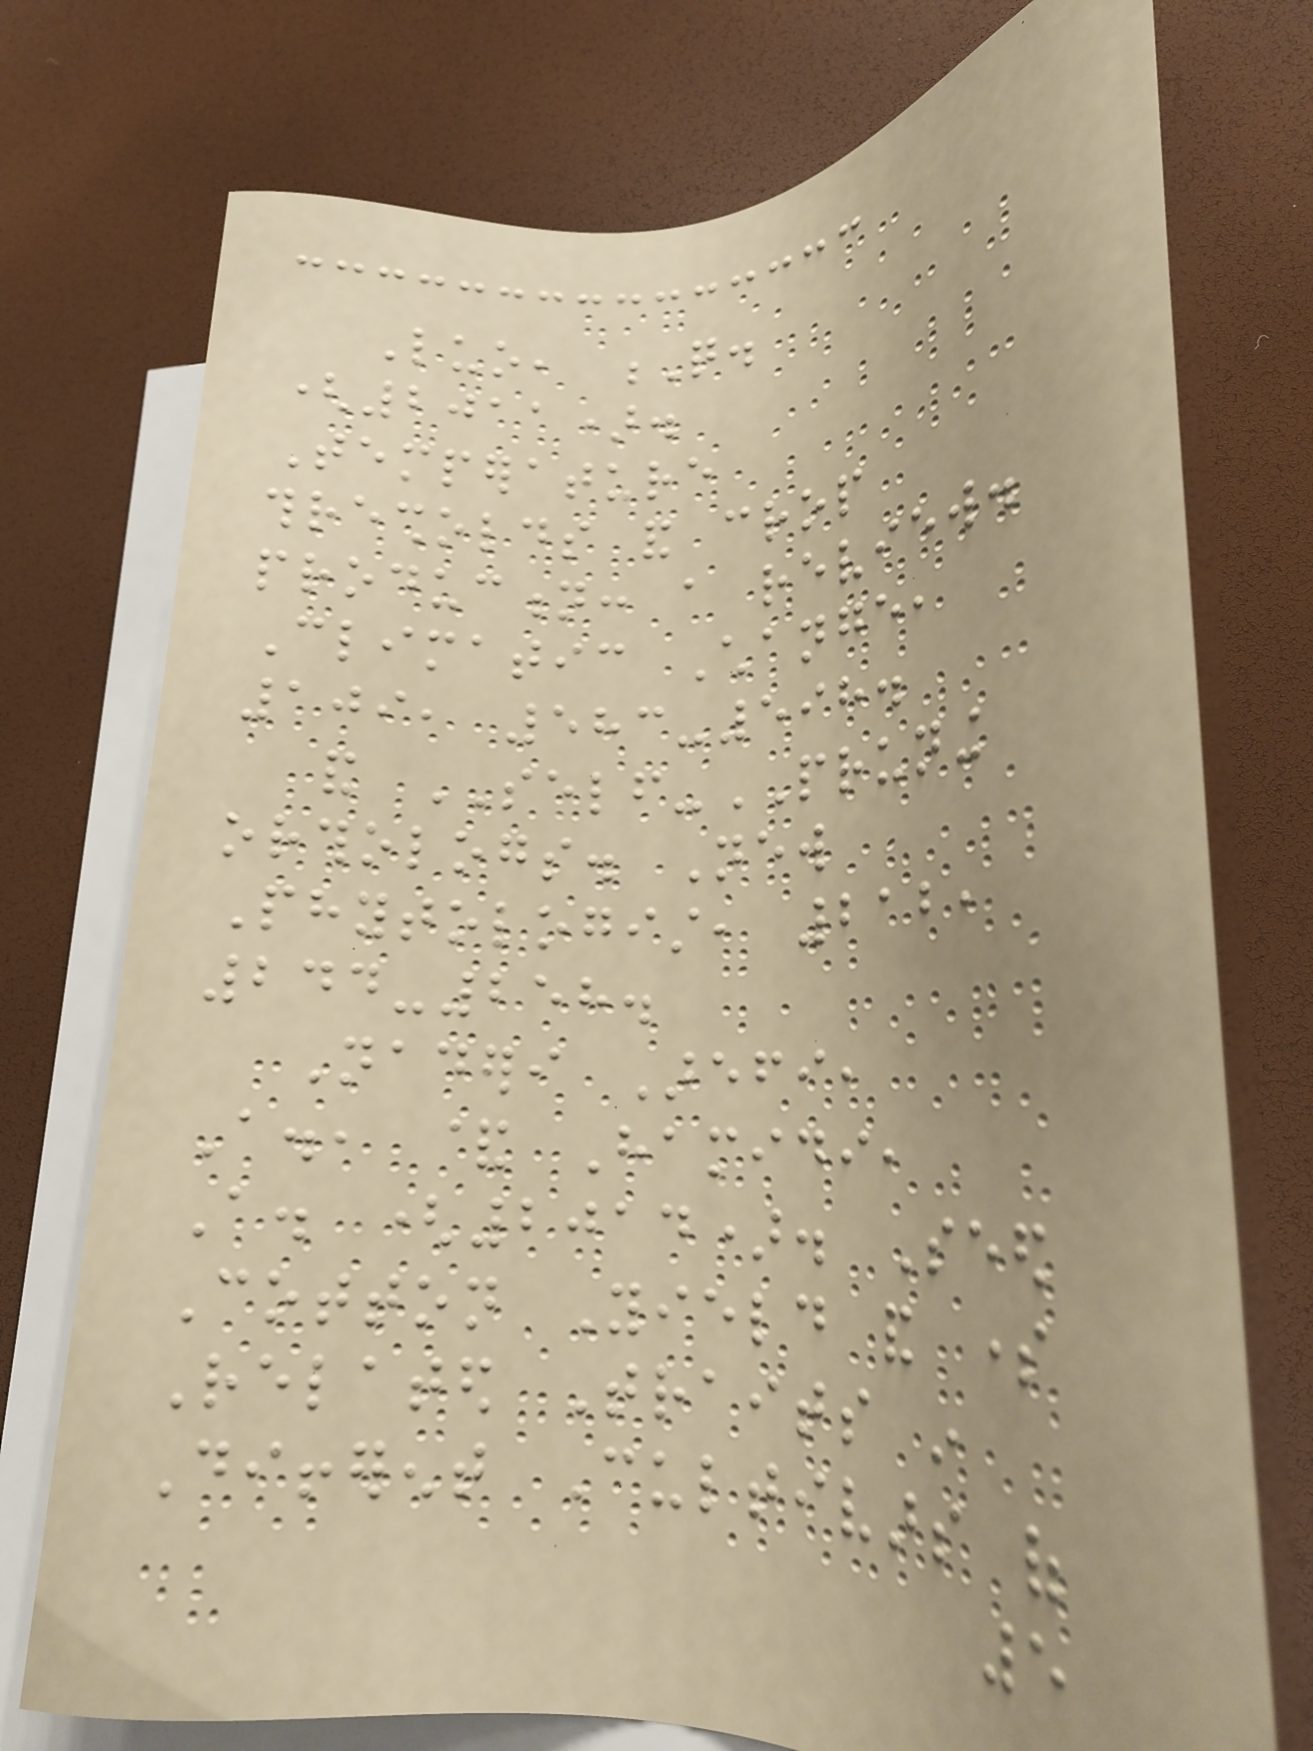Luo, Q.
(2011).
Temperature
thresholds and crop
production: a review.
Climatic Change,
109, 583-598.
and SELF-PRUNING
orthologs. New
Phytologist, 212,
244-258.
Naderi Arefi,
A., & Hamidi,
A. (2014). Seed
Cotton Yield and some
Related Traits in
Different Cultivars of
5
